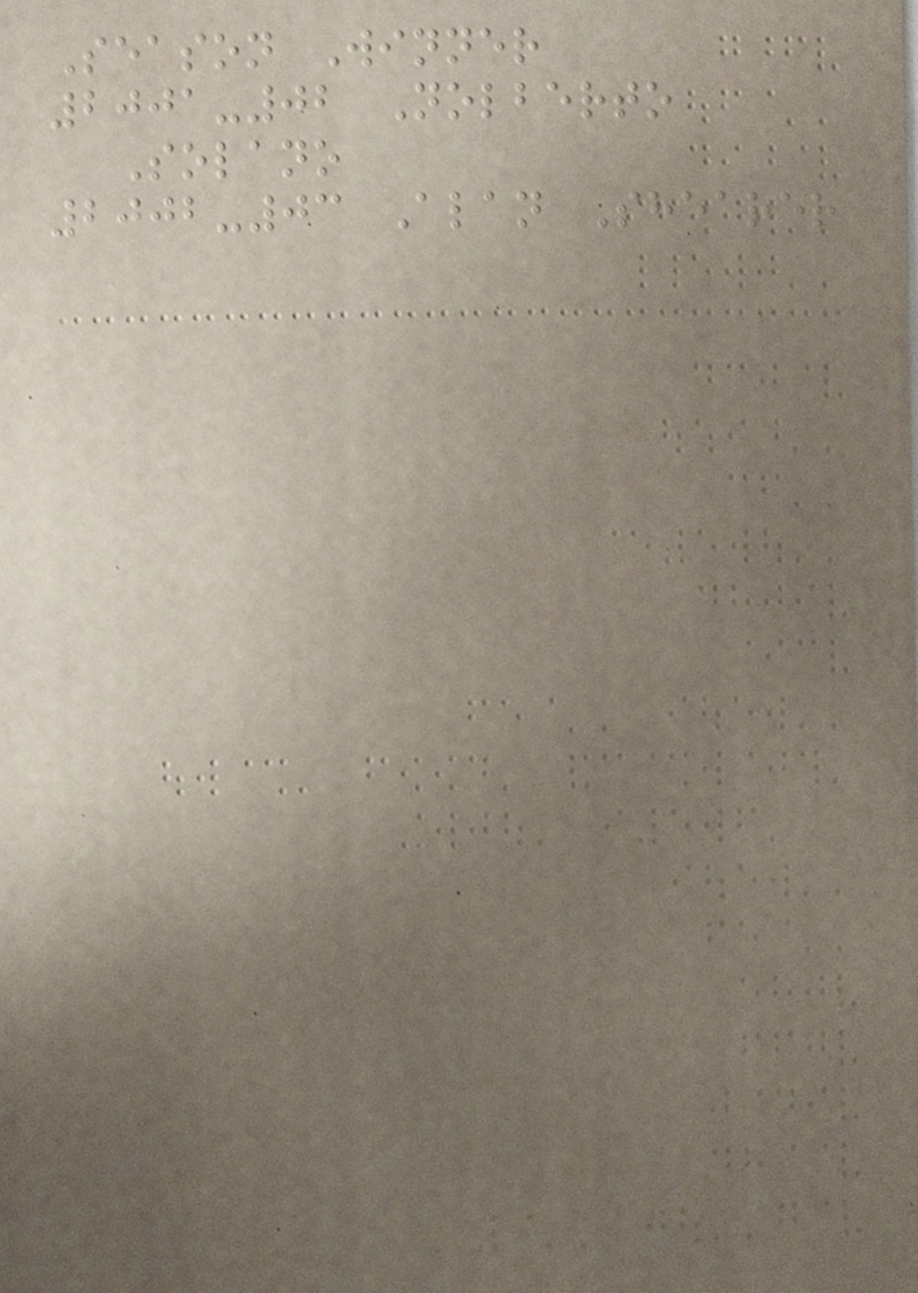Season Winner
2001-02 Nolberto
Solano
2002-03 Alan Shearer
